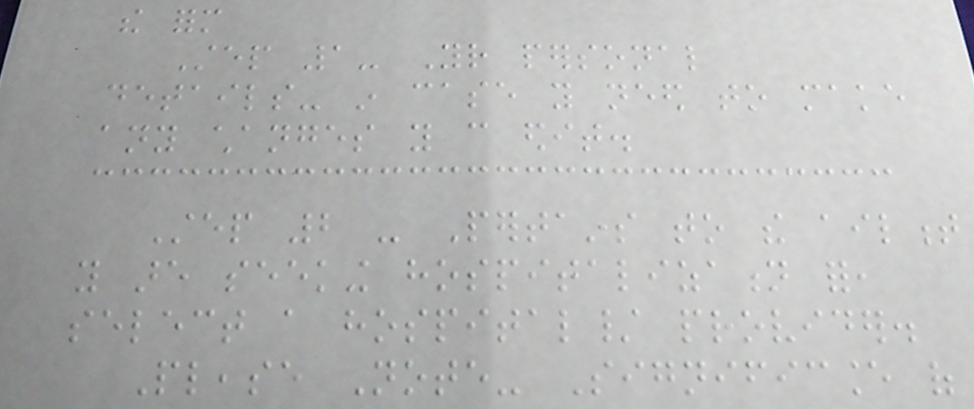the form
Step 1- Your personal
details- in case you need to make
any changes you can edit.
Step 2 - Pertains to the ailment
you are seeking hospitalization for,
select a hospital/ provider.
Please Note- Significance of
